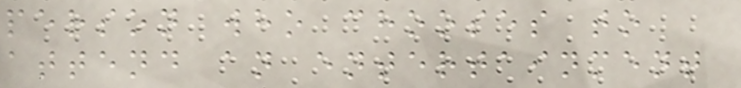person who chooses to
attend an entertainment
